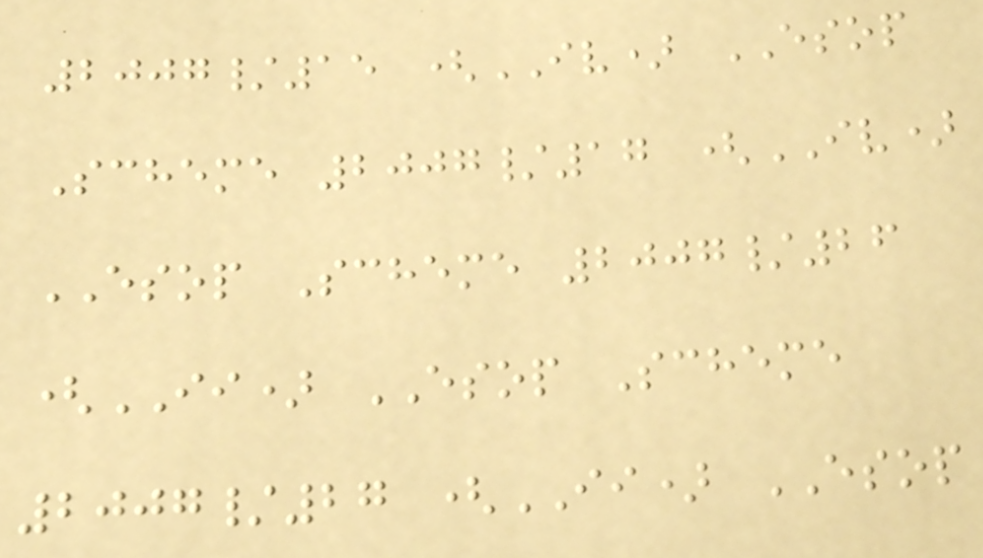2007/15 (IV) ESOP
Scheme 2007/17 (IV)
ESOP Scheme 2007/26
(II) ESOP Scheme
2007/27 (II) ESOP
